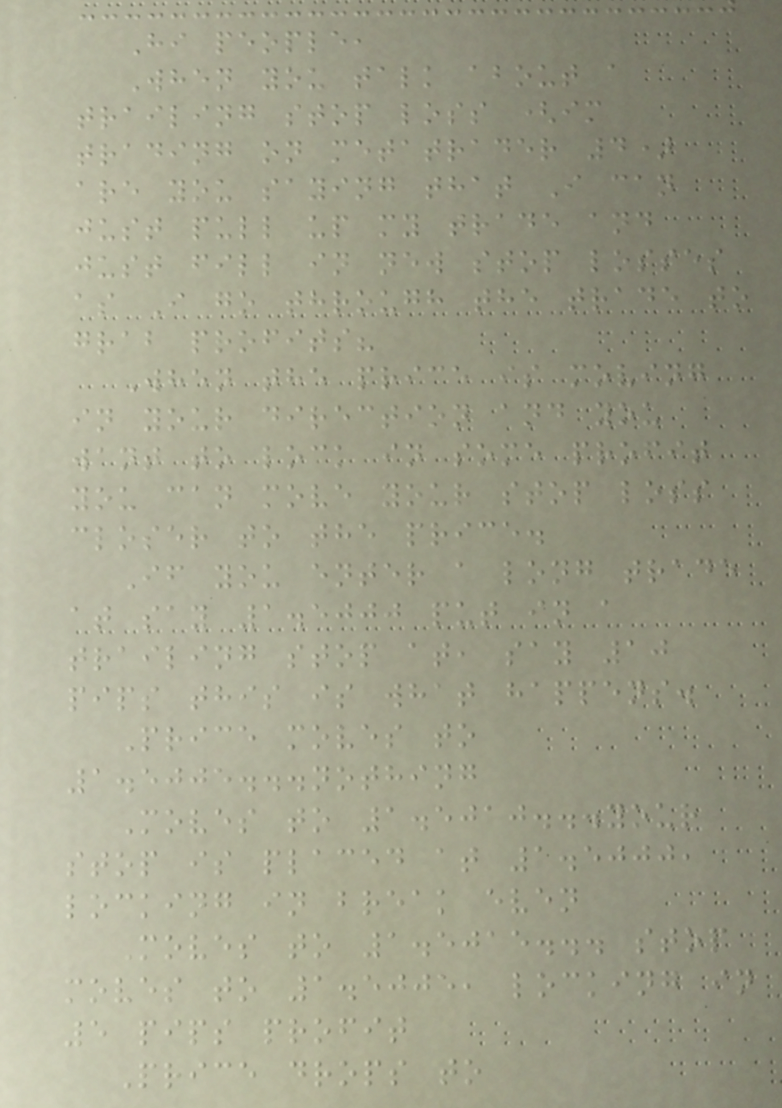Hi people,
When you talk about a
trailing stop loss (im
trading on metatrader 4)
are you saying that I can
just pull up my trade and
just fill in new stop losses
as I go through the trade to
grab profits?
When the price is moving
in your direction and you
want to lock in some profit
you can move your stop loss
closer to the price.
If you enter a long trade
at say 1.5000 put in a
trailing stop at, say 10
pips this is what happens.
Price moves to
1.5005...nothing
Moves to 1.5010...your
stop is placed at 1.5000,
locking in break even
Moves to 1.5015... stop
moves to 1.5005, locking in
5 pips profit
Price drops to
